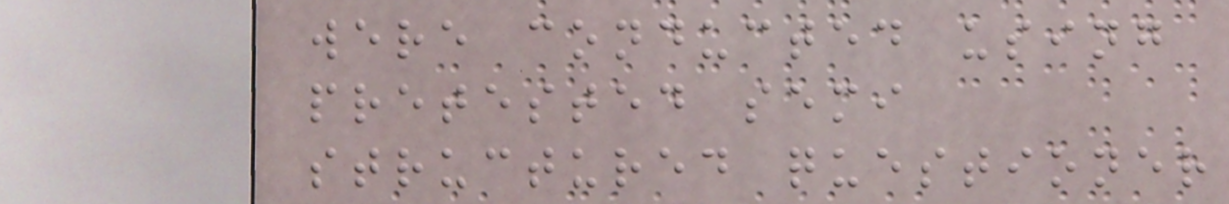were conducted using
pretested semi
structured questioner
